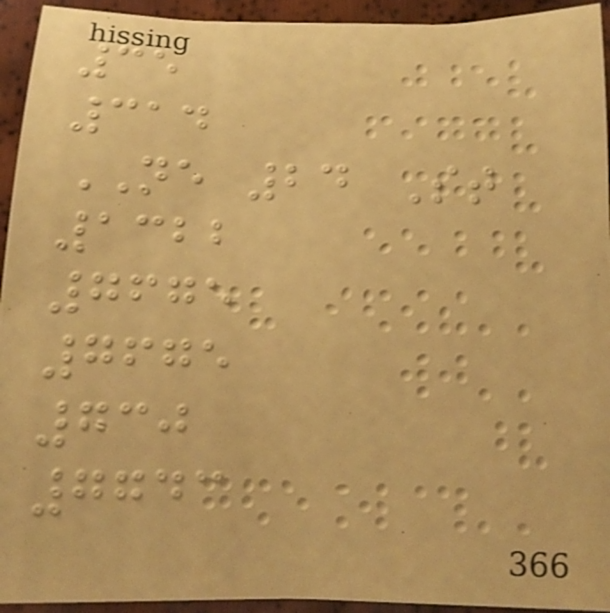35
314
NE 24 St
1322
7675
7675
730
7743
